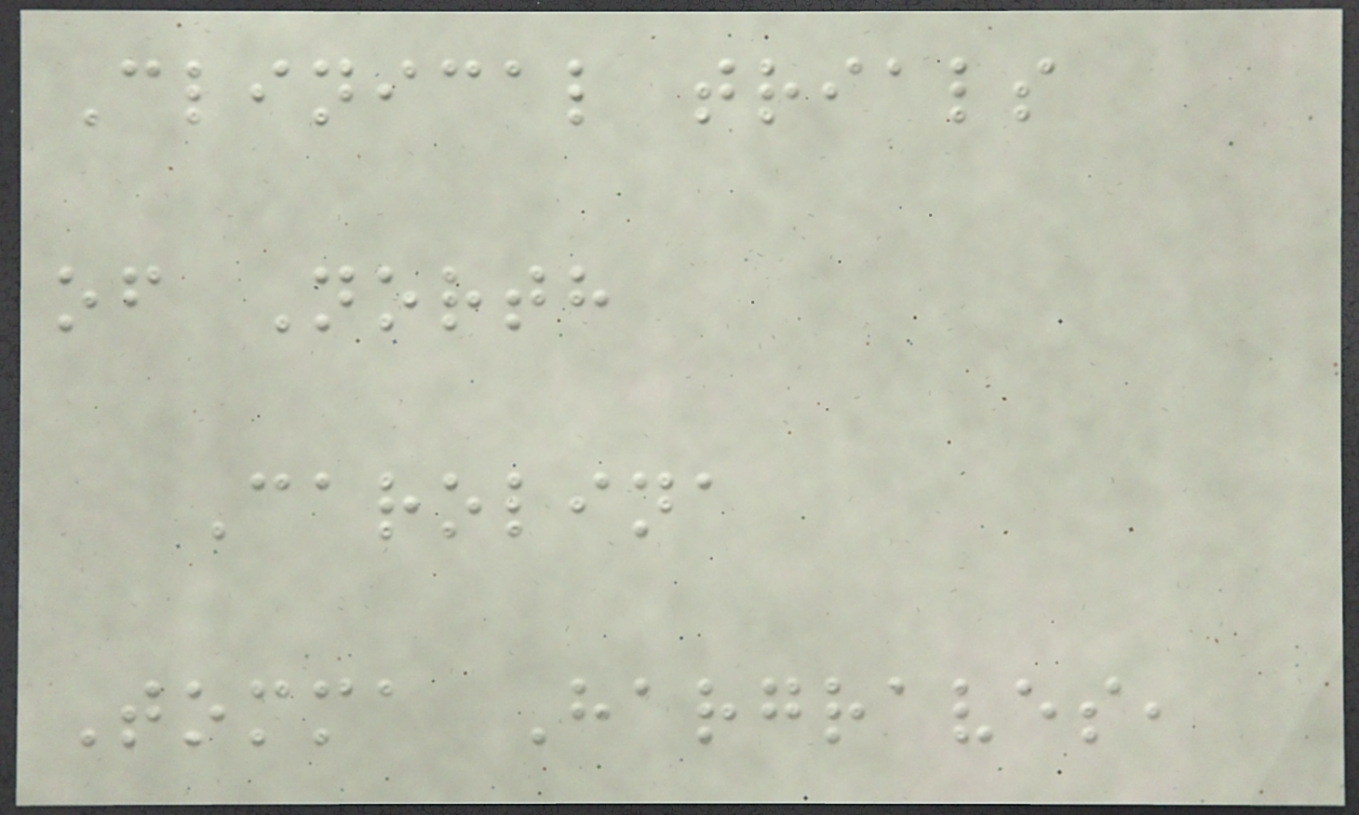Clinical trials
of North
Carolina
Tomma Hargraves,
